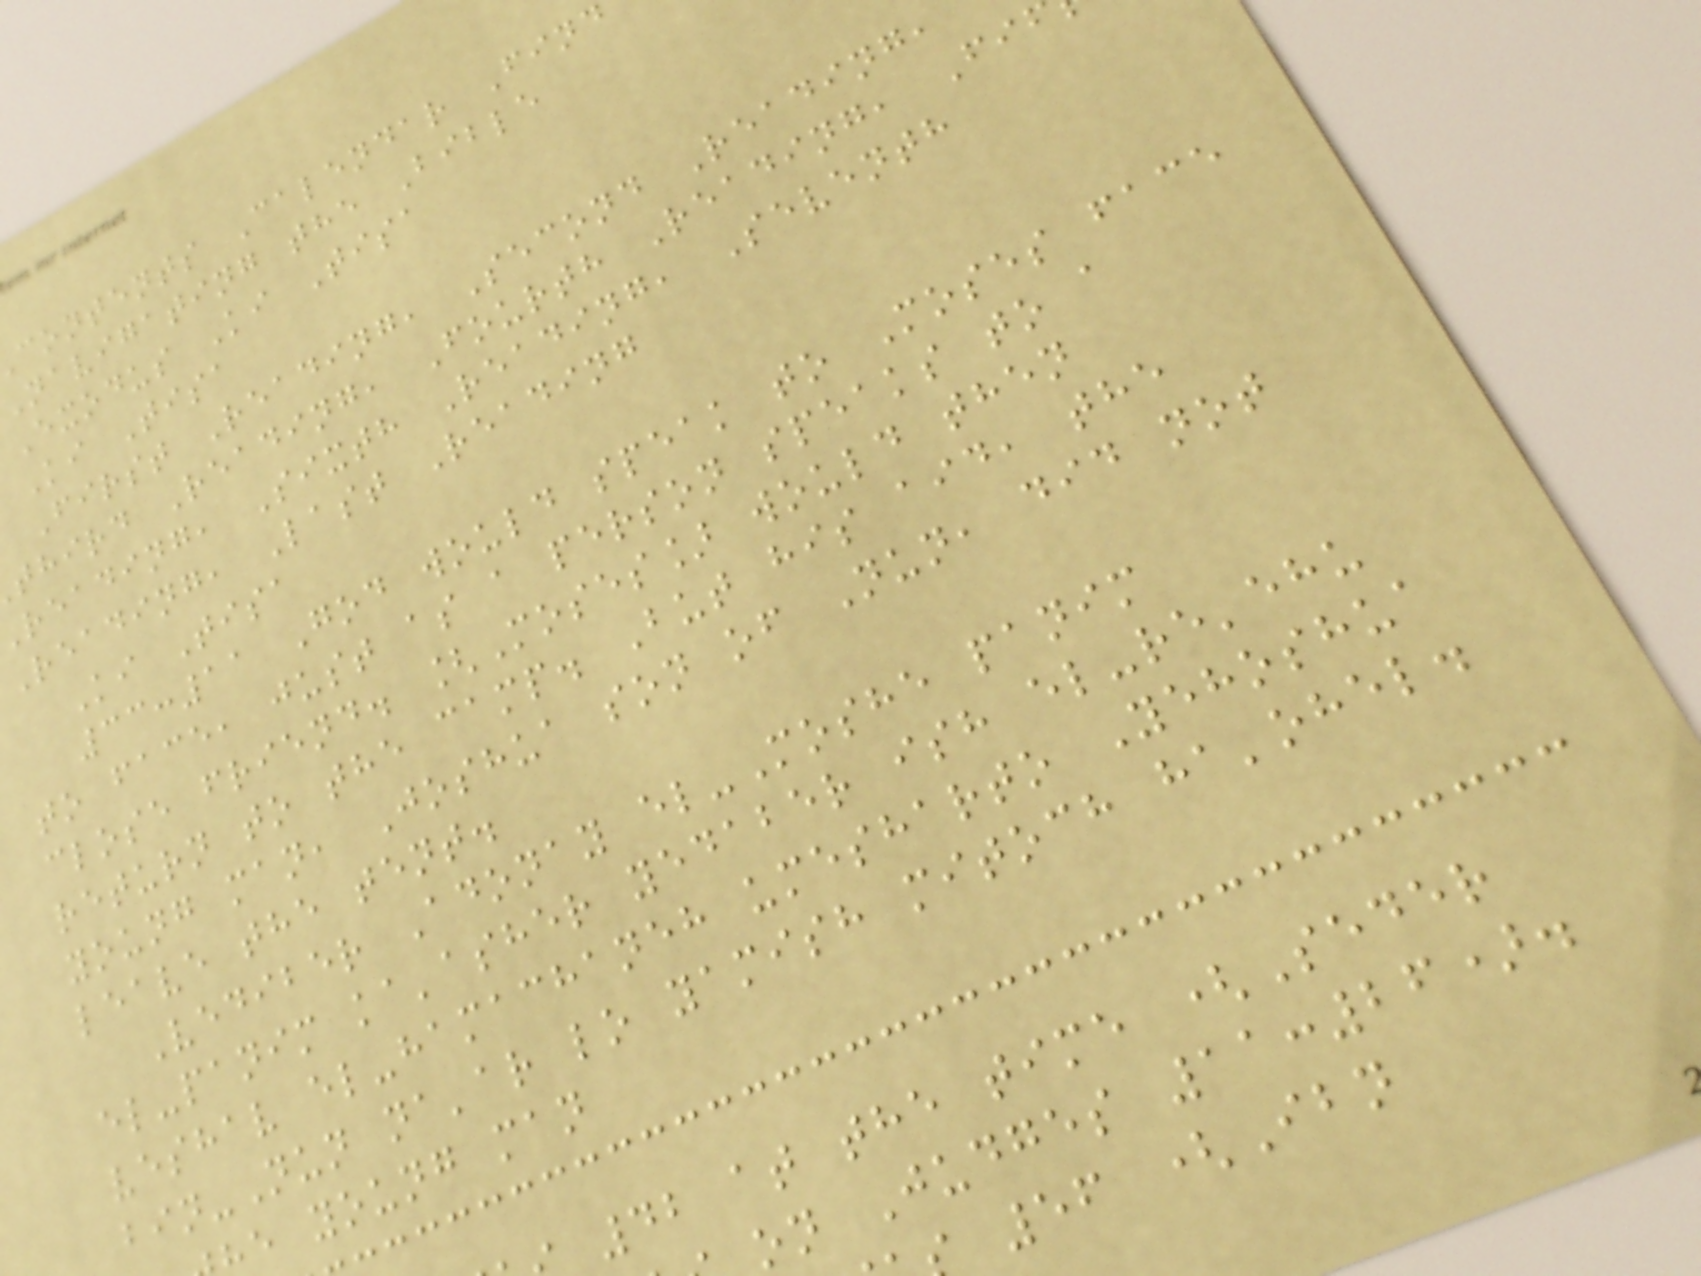contents Calendar Find
Navigating the Bible
Exodus Ki Tisa
Ki Tisa
First Reading, Second Reading,
third Reading, Fourth Reading, Fi
reading, Sixth Reading, Seventh
Reading, Last Reading
Ki Tisa
33:11 God would speak to Moses face
to face, just as a person speaks to a
close friend. [Moses] would then
return to the camp. But his aid, the
young man, Joshua son of Nun, did not
leave the tent.
Vediber Adonay el-Moshe panim
el-panim ka'asher yedaber ish el-re'ehu
veshav el-hamachaneh umesharto Yehoshua
bin-Nun na'ar lo yamish mitoch ha'ohel.
e young man
42 at the time (Seder
on Judges 11:26).
56 (Ibn
